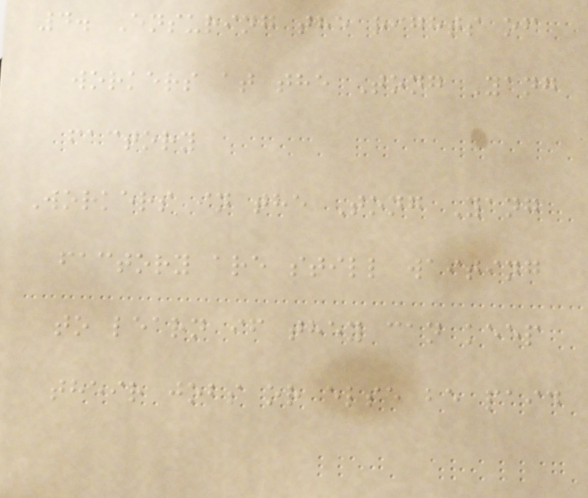4. Ensuring the rights of
workers at the Tong Yang
factory
Workers in the Tong Yang
factory are still waiting
to learn if they can keep
their jobs or else be paid
